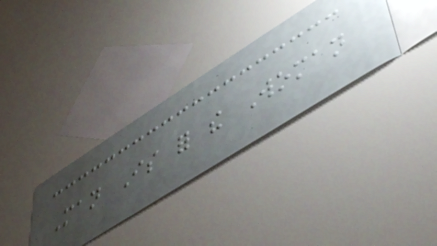Man Is for the Woman
